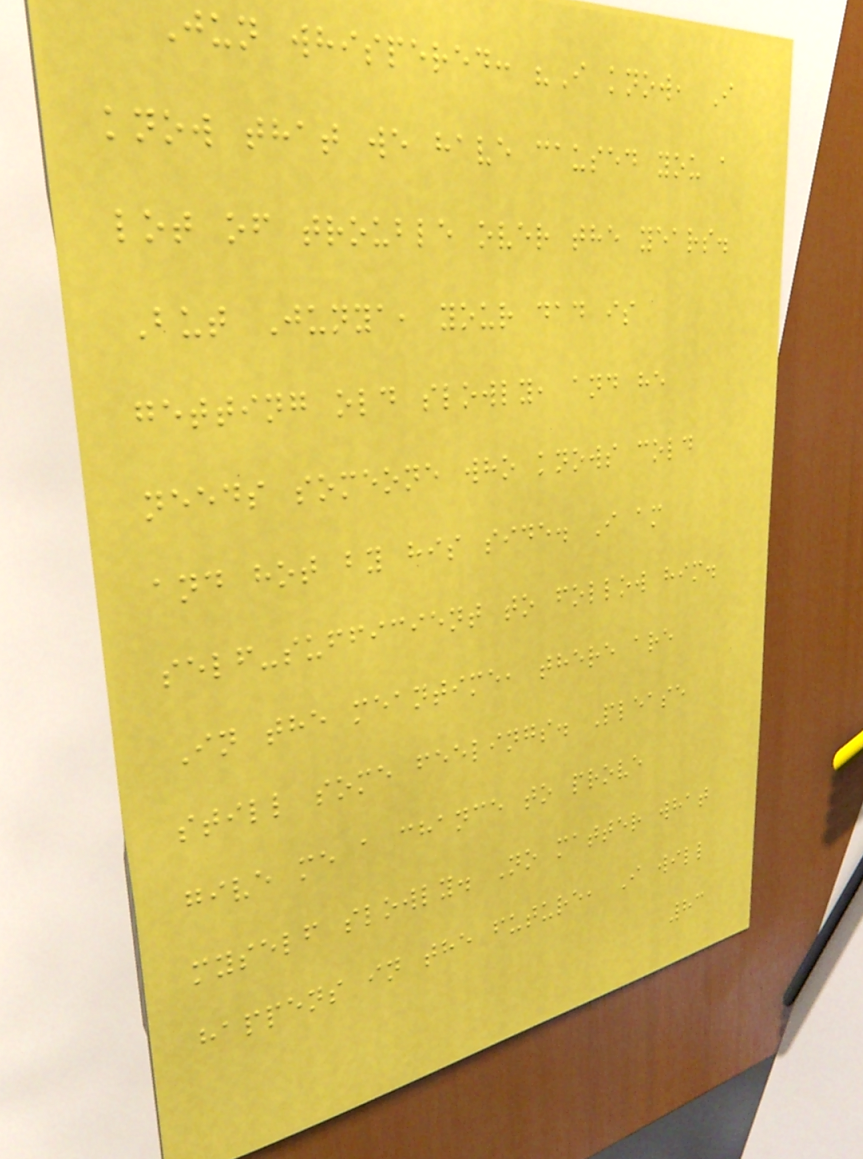Jun whispered: "I know, I
know that we have caused you a
lot of trouble over the years.
But Junya, your dad is
getting old slowly, and he
needs someone who knows cold
and hot by his side. I am
self-sufficient to follow him.
In the meantime, there are
still some feelings. Please
give me a chance to prove
myself slowly. No matter what
happens in the future, I will
83
